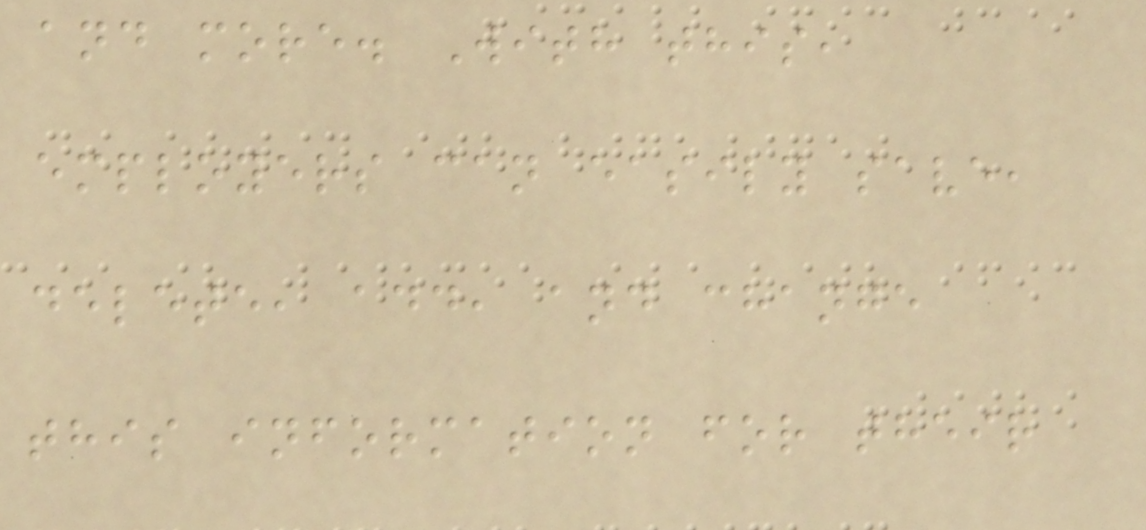and more. With this,
employers can easily save,
delete, add, and change
this information for their
